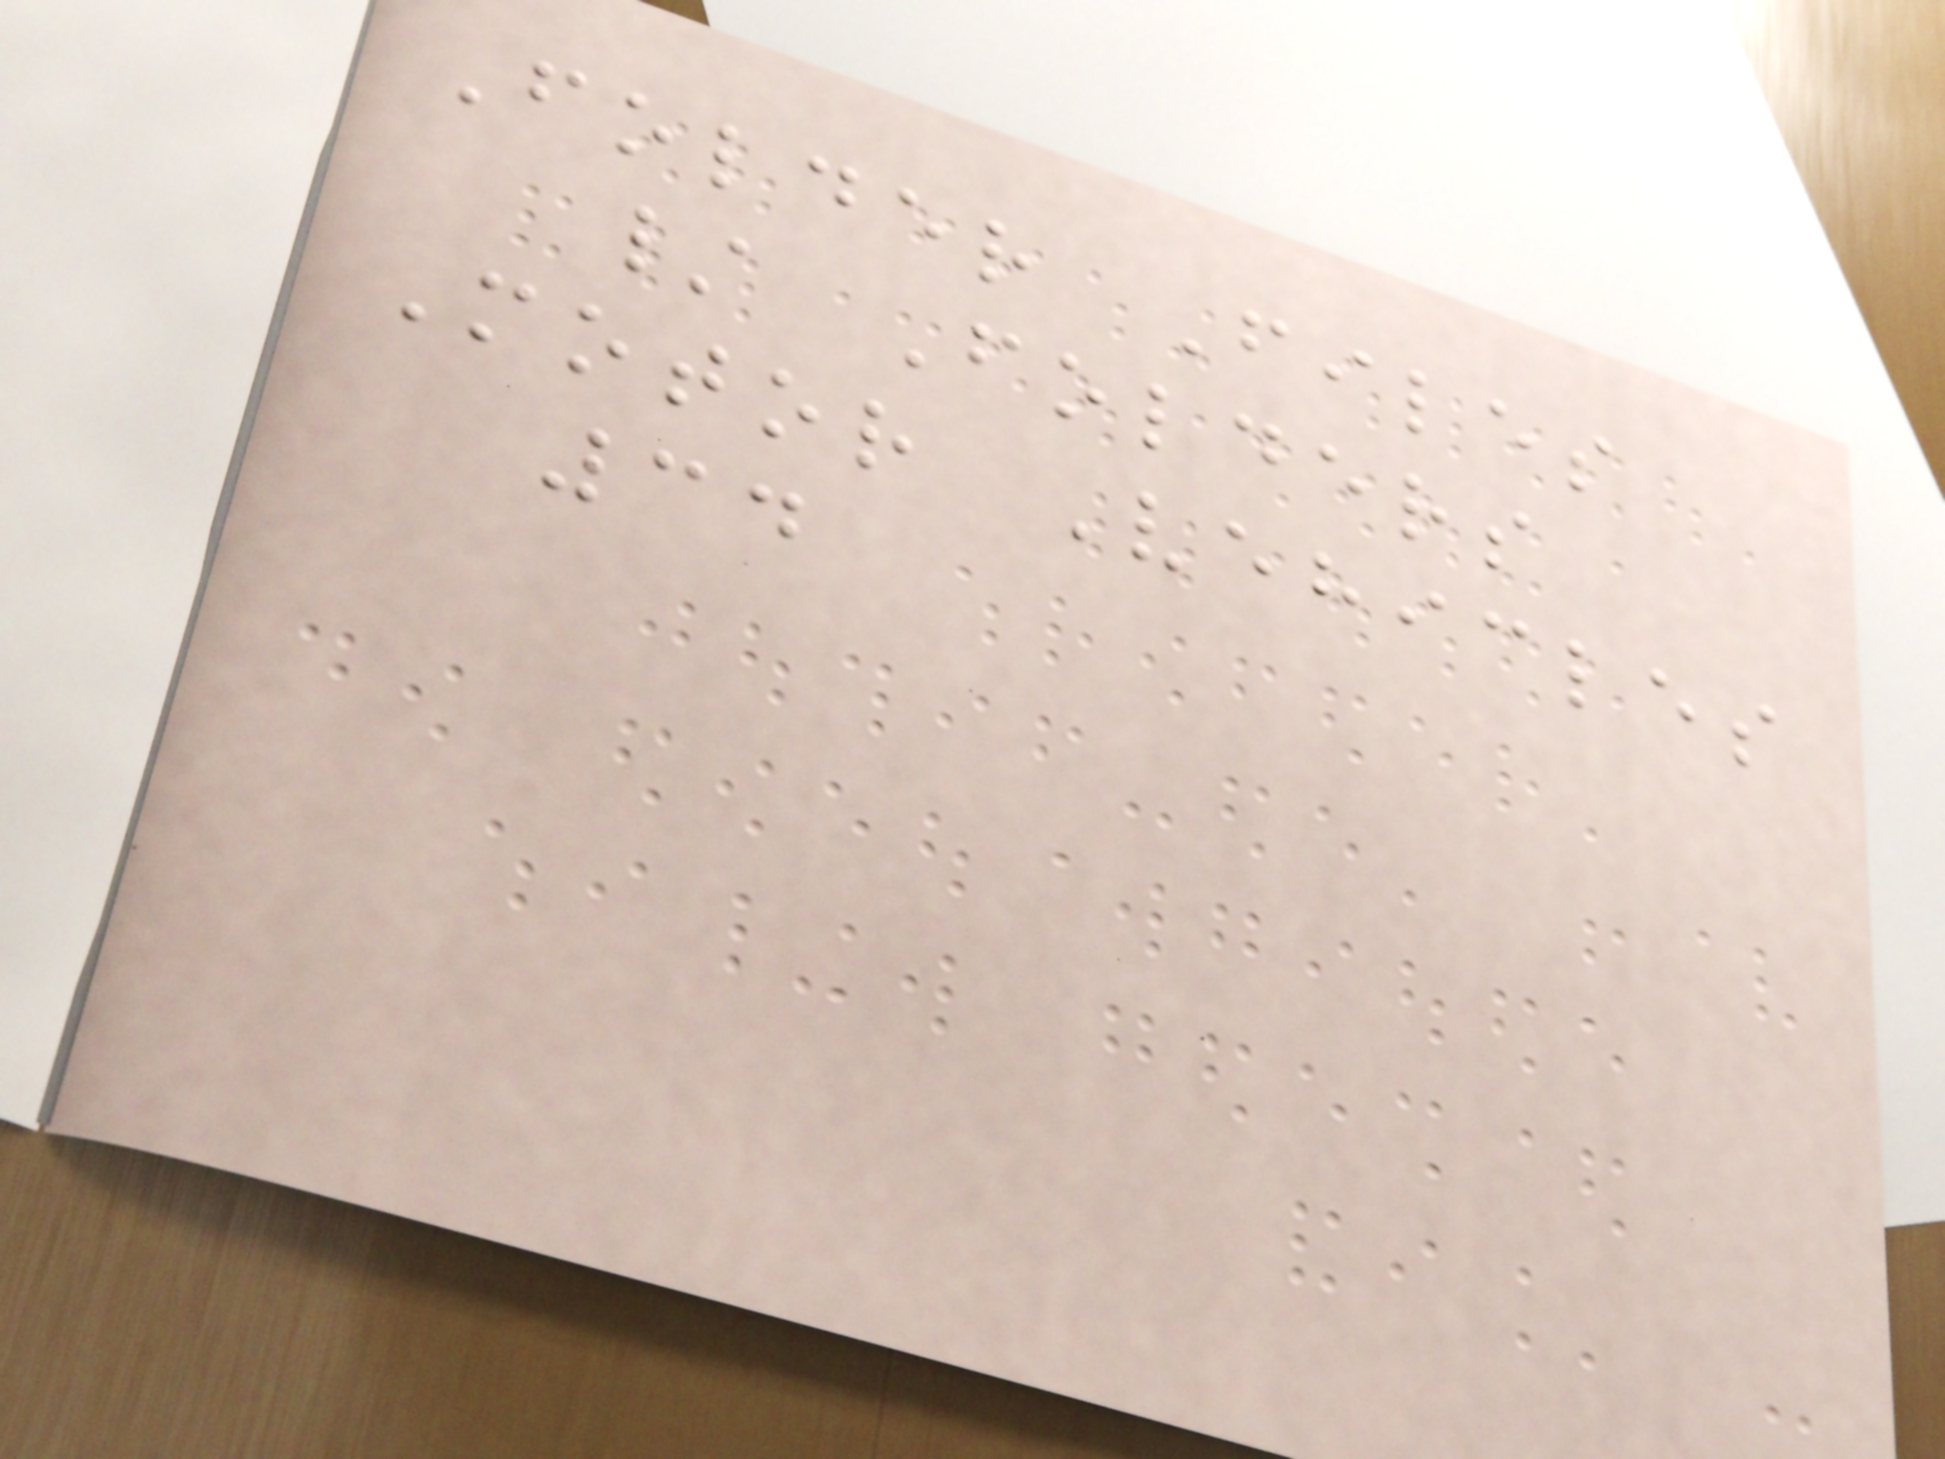Folder Files
/ Folders
Motor Vehicles
34
